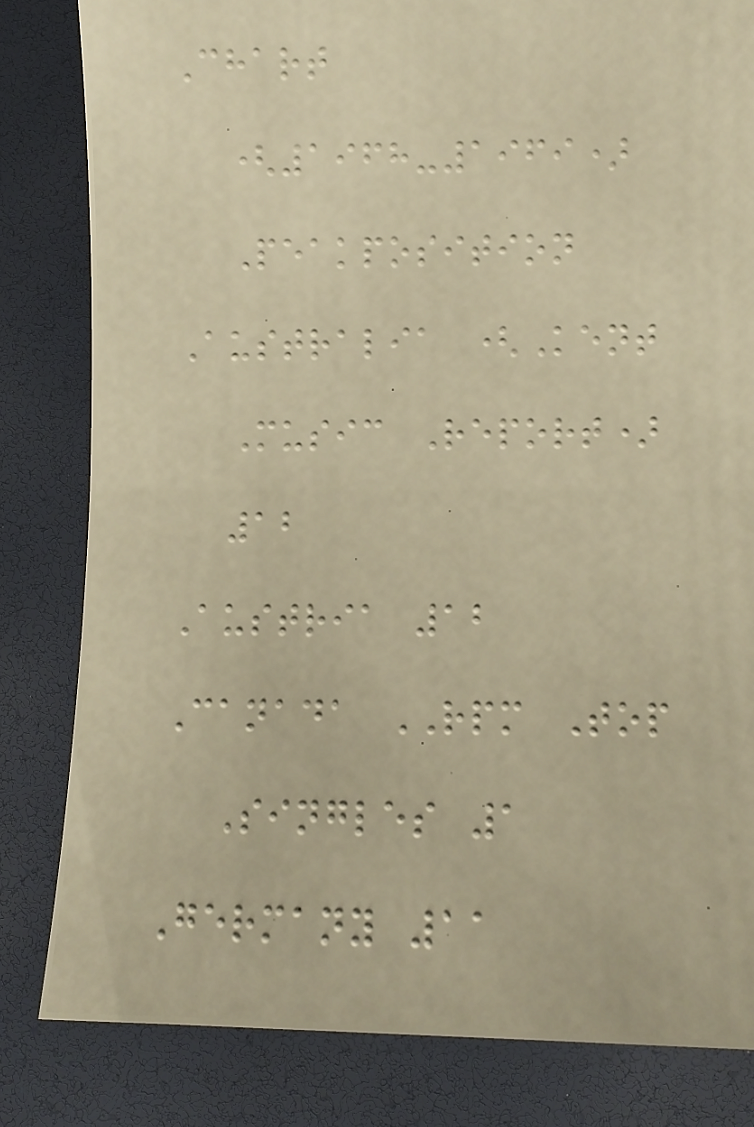Chart
(1968-1969)
Peakposition
Australia (Kent
Music Report)
12
Austria 12
Canada RPM Top
Singles 1
Germany 11
